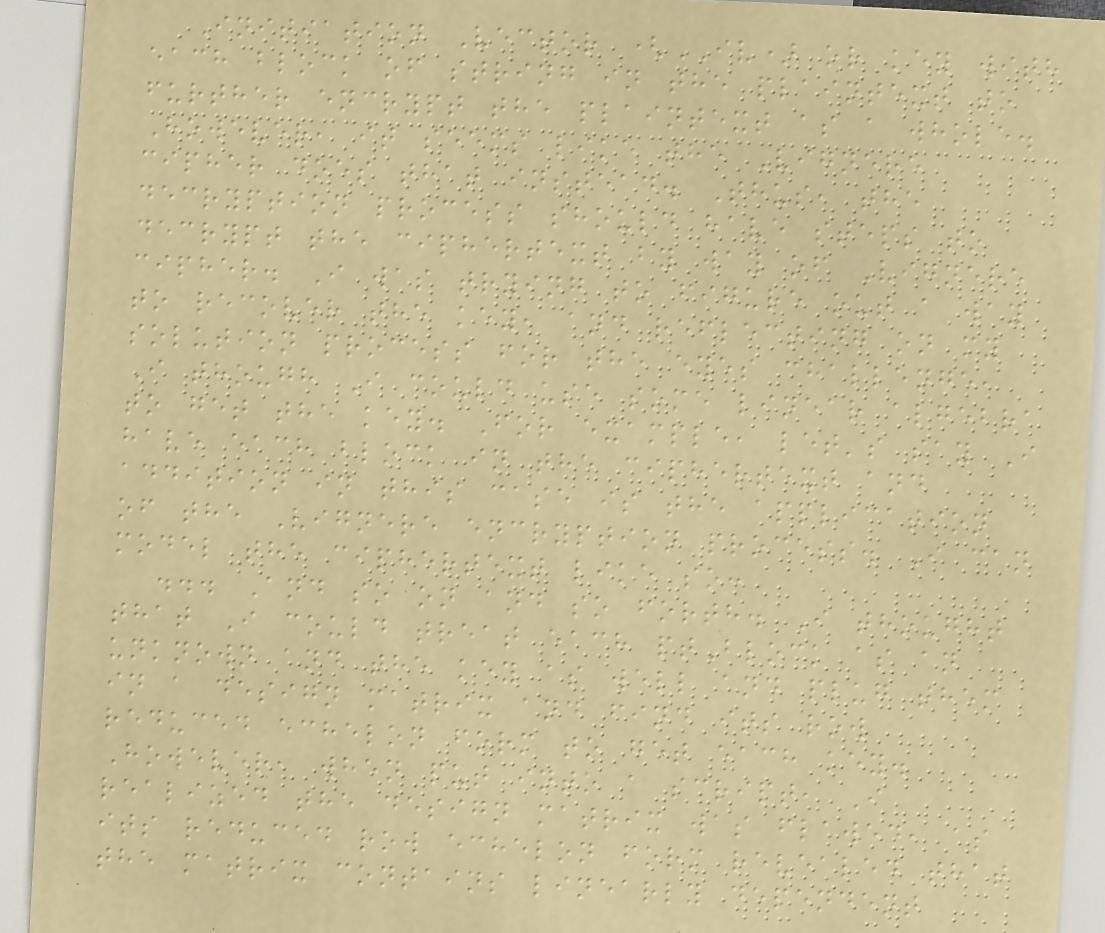Initiation Vector (IV) or key with
each block of string in the plaintext to
further encrypt the plaintext as a whole.
However, it seems like the Vignere
cipher does that instead. Thus, the
decryption process should have steps to
decrypt the ciphertext by way of Vignere
cipher. I was trying to figure out a way
to recover the key, and reflecting on my
solution process for the eyes challenge,
I though I could use some linear algebra
to get the key. For example, let's say I
have each block in the ciphertext and
addition in this case is the application
of the Vignere encryption process. I can
model the ciphertext like so:
... And so on and so forth. I thought
that I could treat each ptBlock as an
unknown and the key as well and plug them
in a design matrix and find its row
reduced echelon form to get each key.
However, when put into a script, I
realized the design matrix was flawed, as
its reduced row echelon form revealed that
the matrix contains linearly dependent
